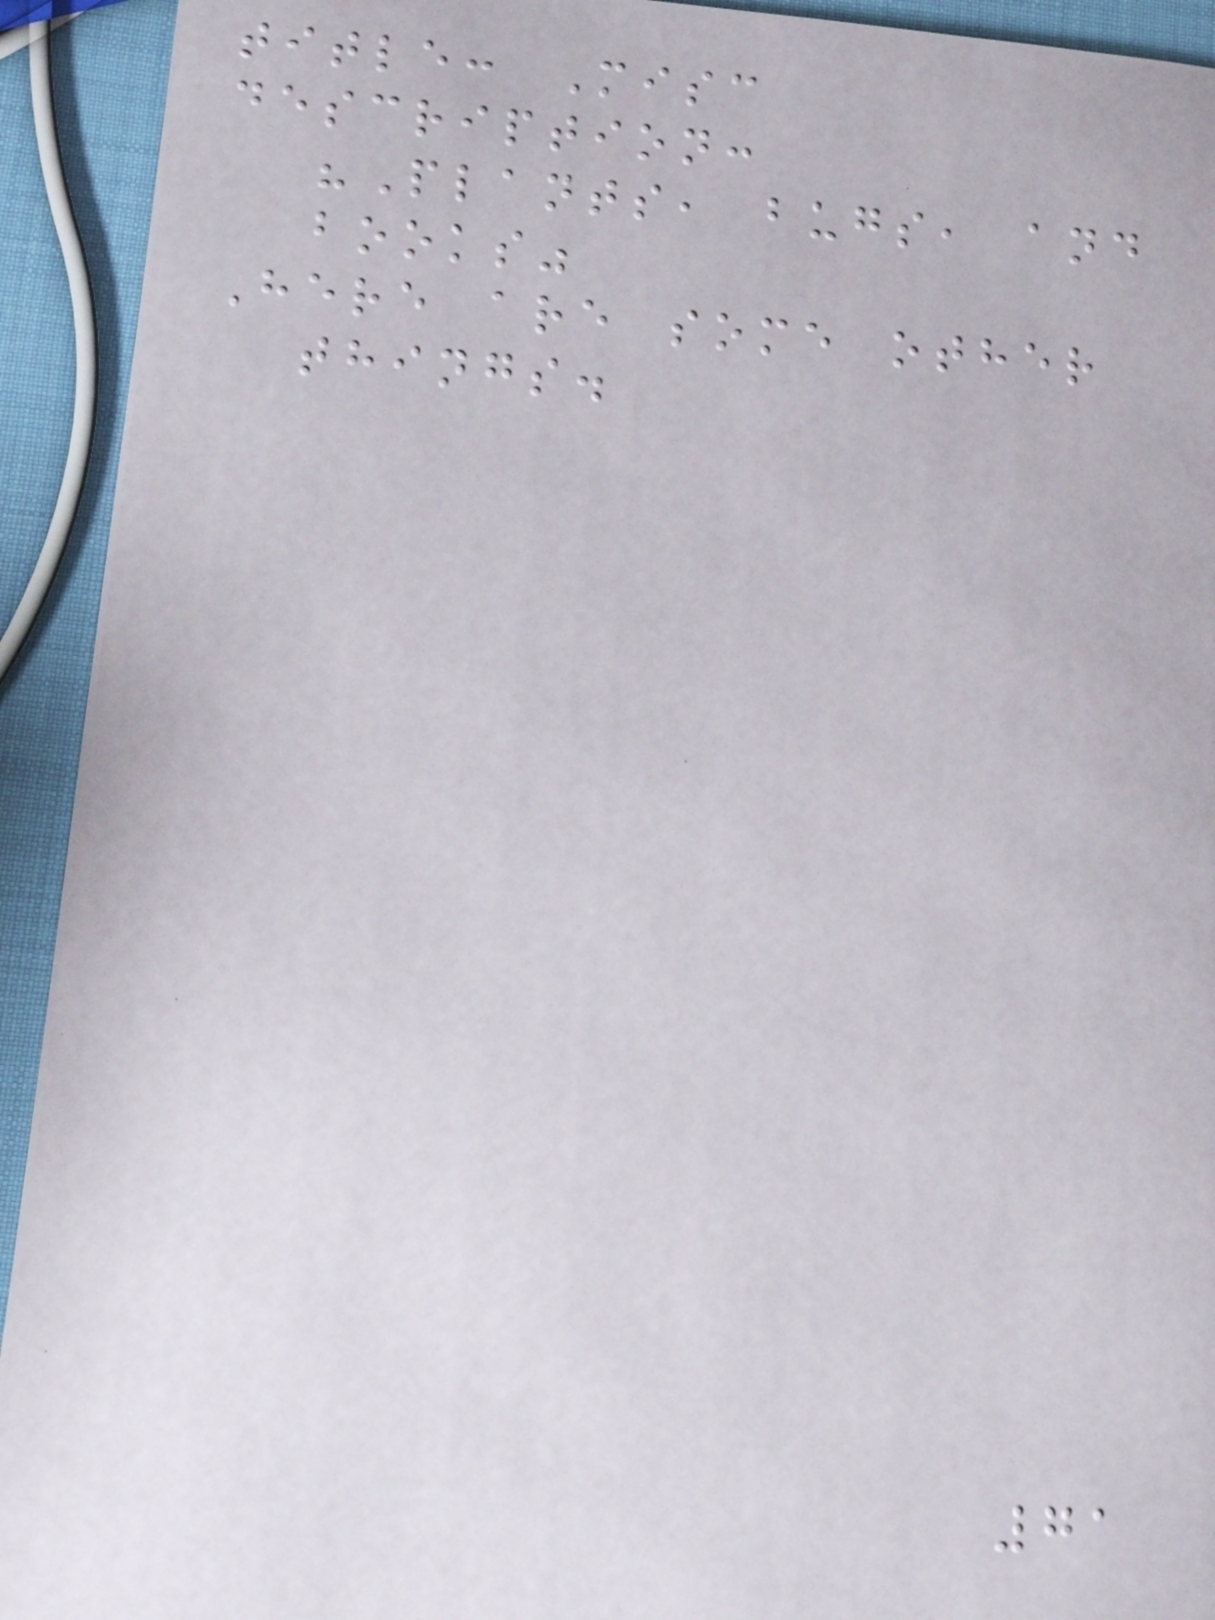title: Misc
description:
"Plants, bugs, and
books"
Here are some other
things.
71
